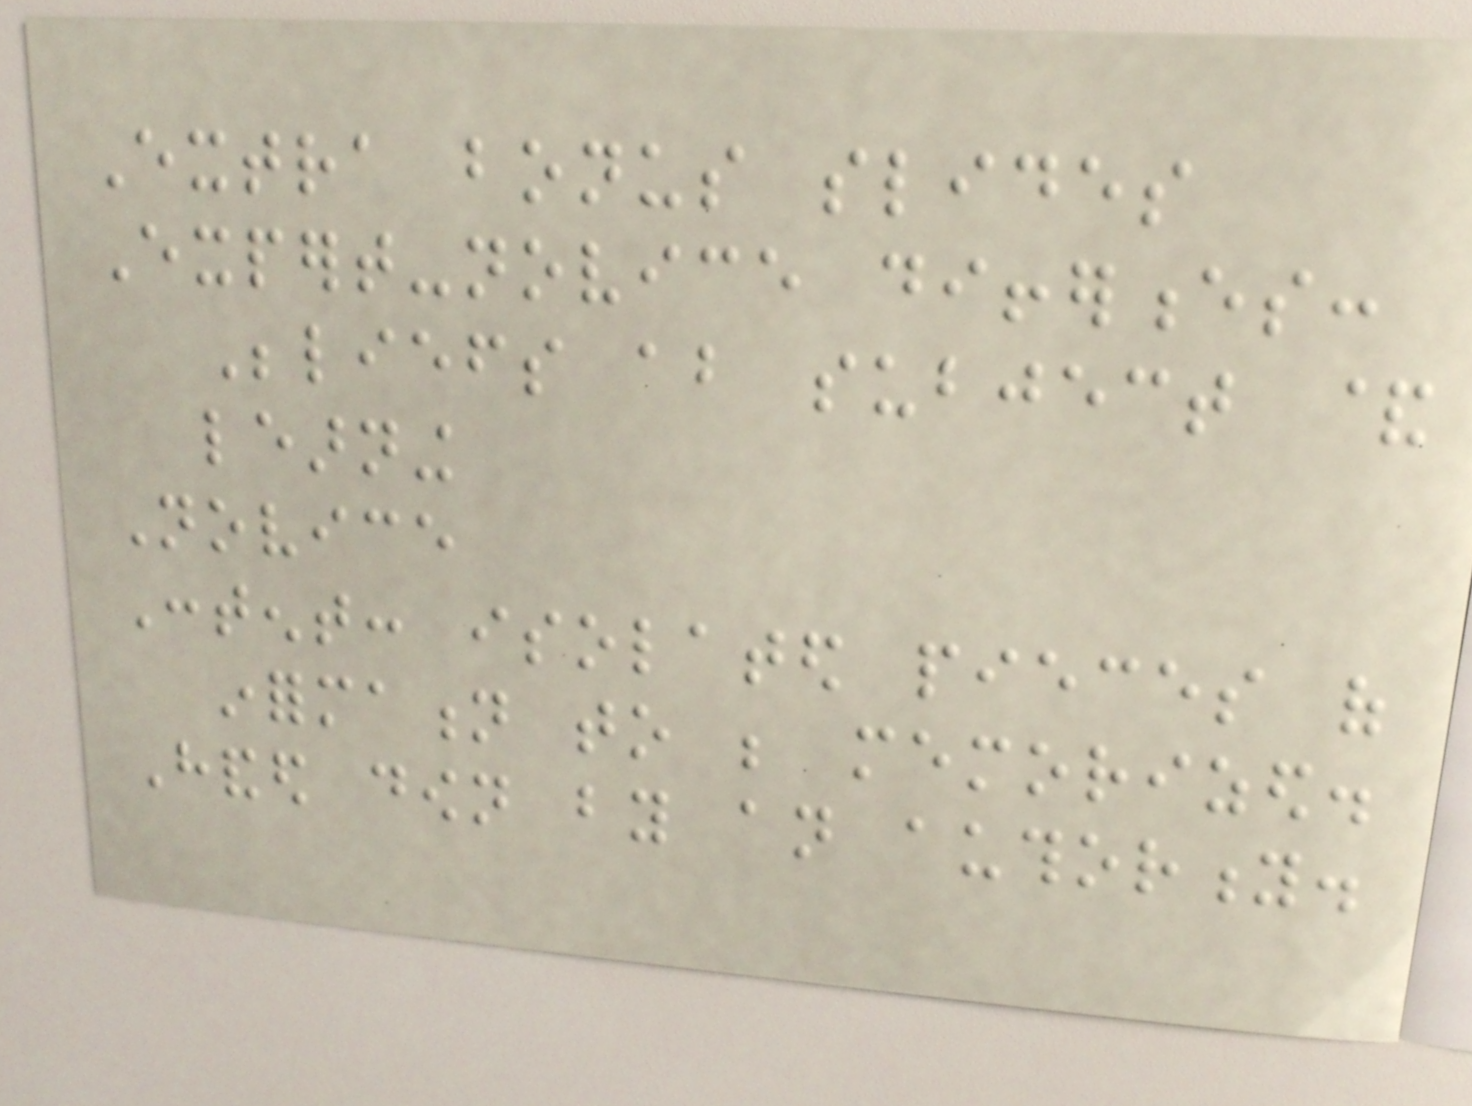Extra bonus slides
Expert-novice differences:
Beliefs about subject &
learning
Novice
Content: isolated pieces of
information to be memorized.
Handed down by an authority.
